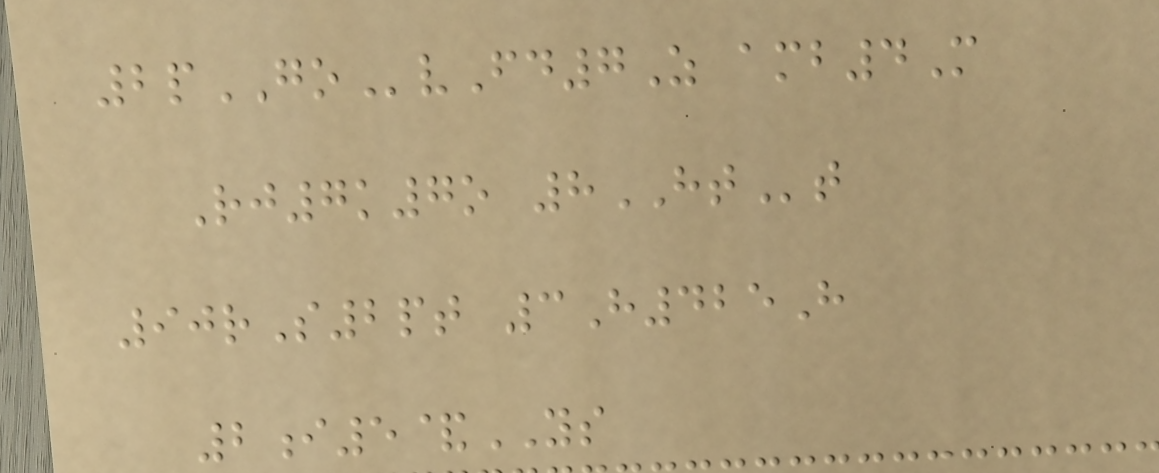2pGOvFd7Z amb4M
Rj7k7o 8HTt
90rS2pt 3H425H
2i5&YS
